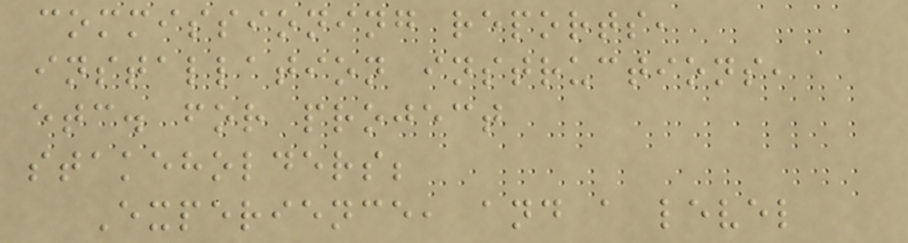commissioning reports,
installation instructions,
etc. for project
stakeholders;
Experience, and a level
